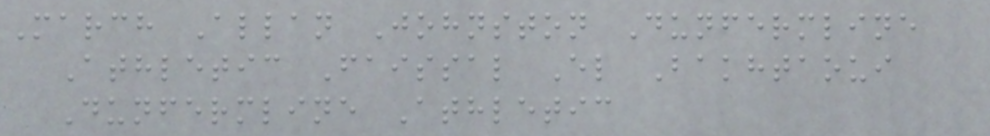March Allan Johnston Dunfermline
Athletic Faissal El Bakhtaoui
Dunfermline Athletic
